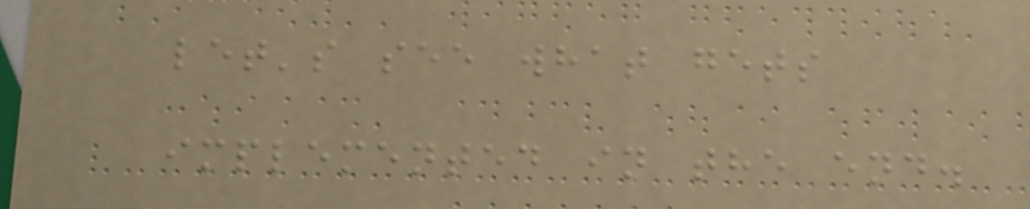let's see what gets
implemented in the end.
